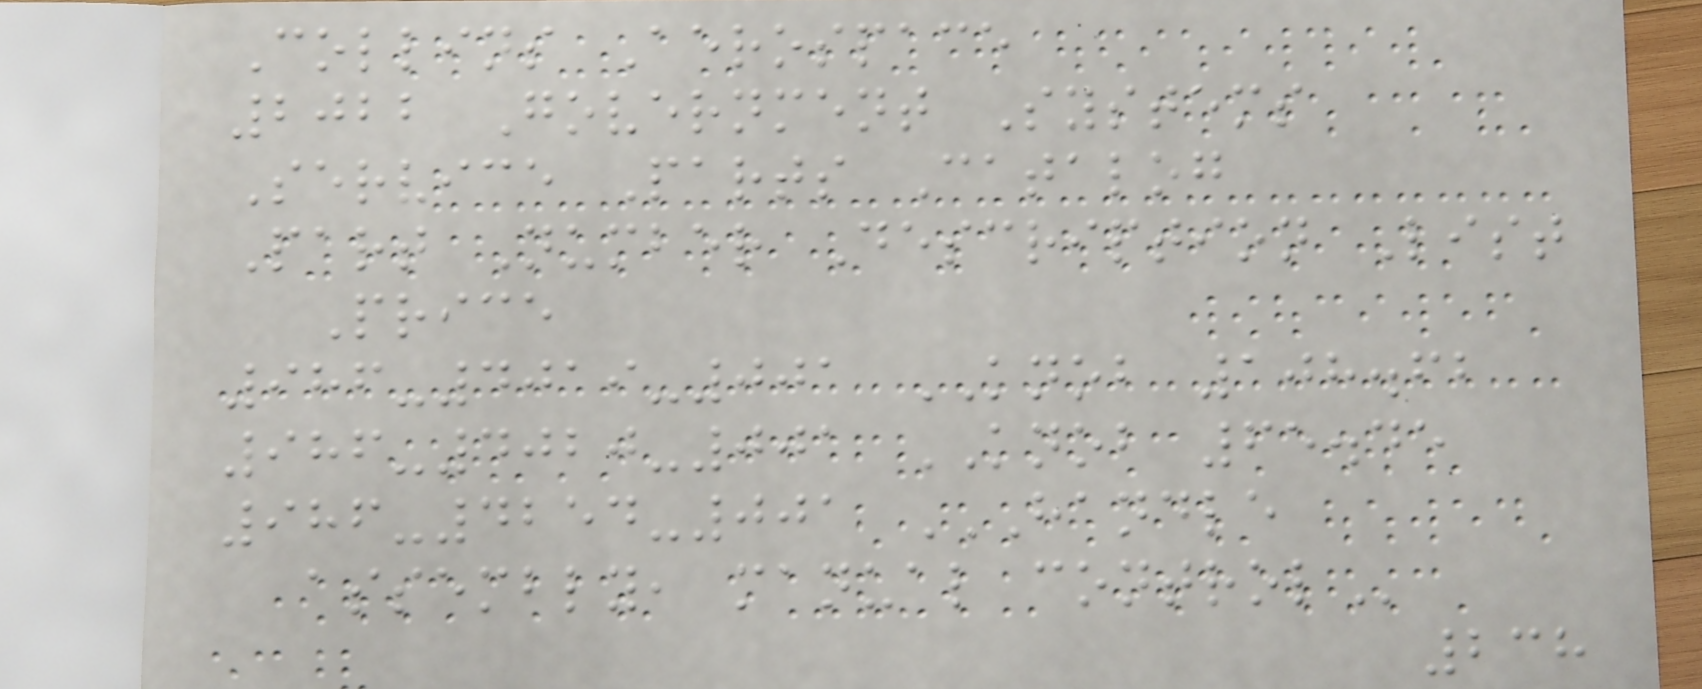Collins Aerospace
2022 Government Systems
Service Parts Catalog
Part Number Description List
Price
986-4019-001 KNOB 108.62
986-4020-001 KNOB 65.45
986-4254-001 HANDLE
ASSEMBLY, MANUAL CONTROL
238
